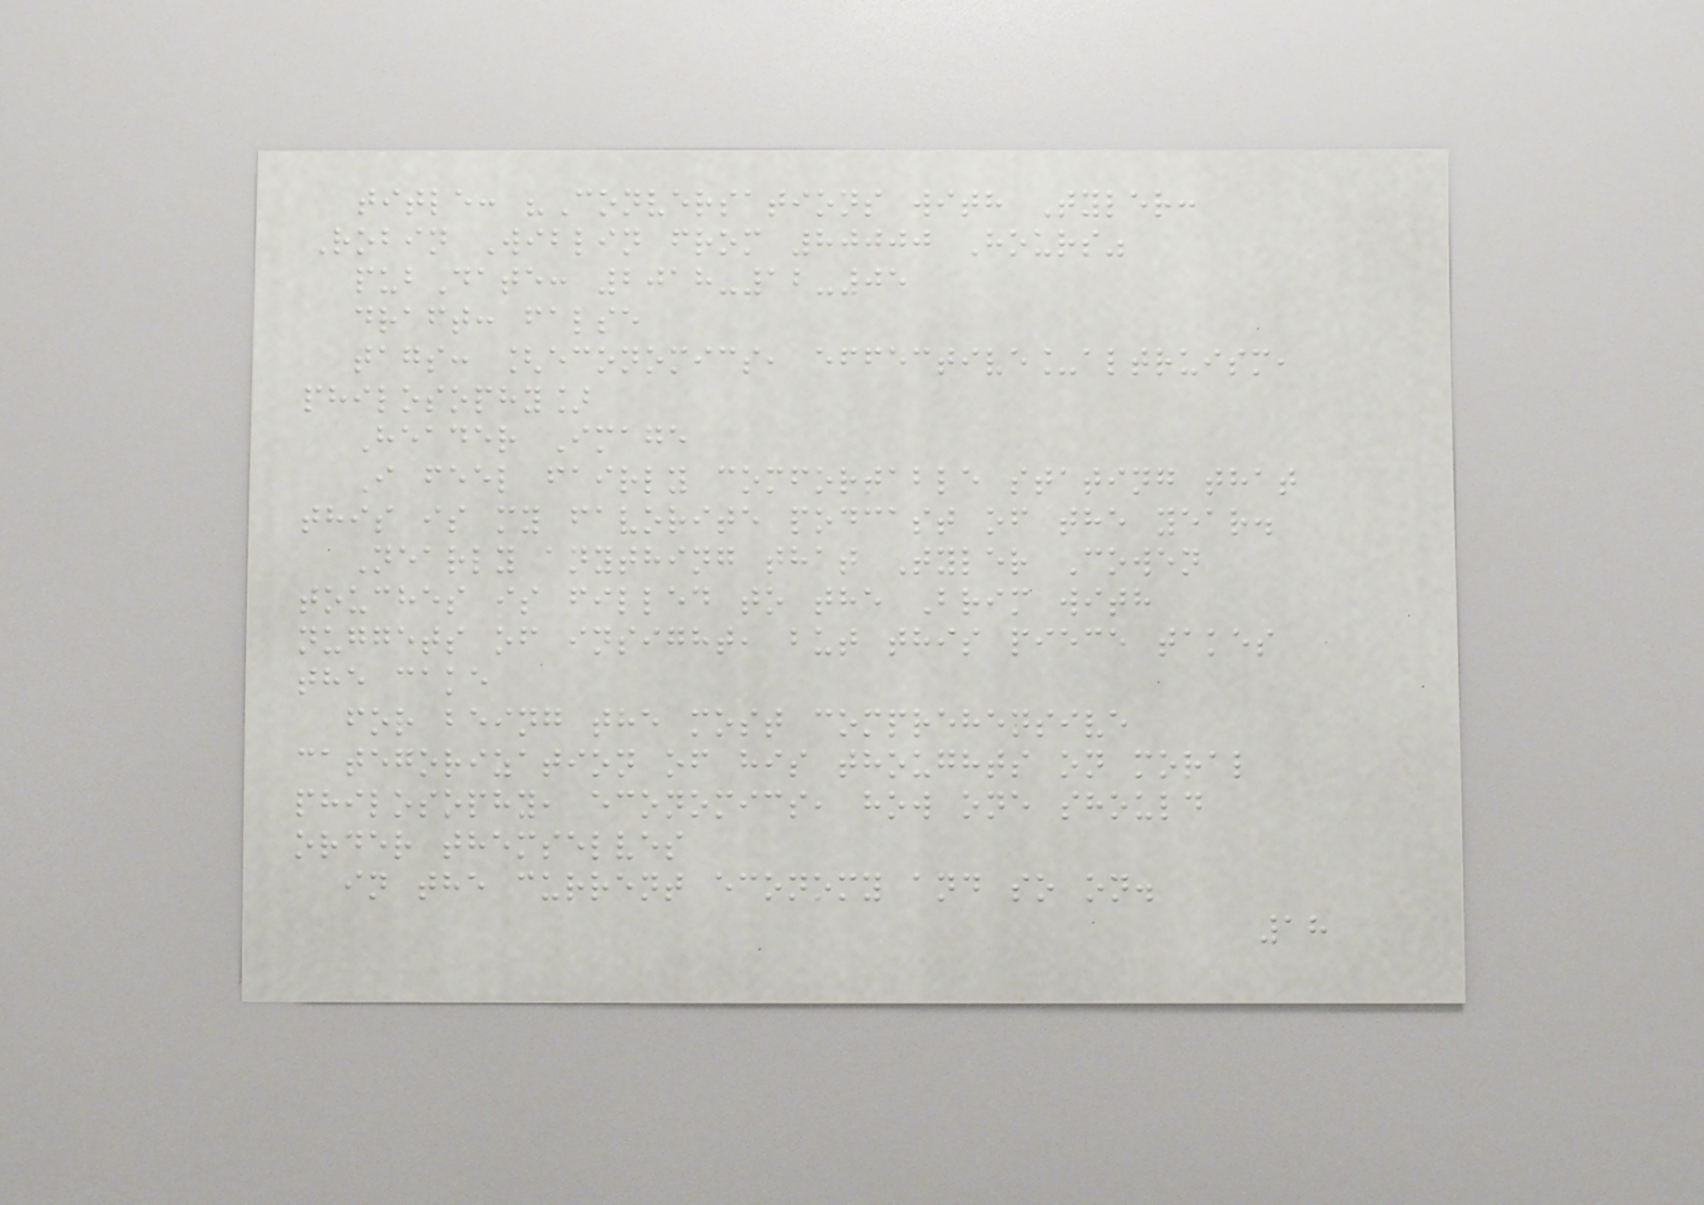title: "Conversations with Tyler:
Robin Wiblin from 80000 Hours"
pubDate: 2018-12-05
draft: false
tags: [economics, effective_altruism,
philosophy]
Header Image
I feel fairly comfortable stating that
this is my favorite podcast of the year.
Nearly anything that Tyler Cowen
touches is filled to the Brim with
nuggets of insight, but this piece takes
the cake
for being the most comprehensive
categorization of his thoughts on moral
philosophy, economics, how one should
order themselves
in the current economy and so on.
18
